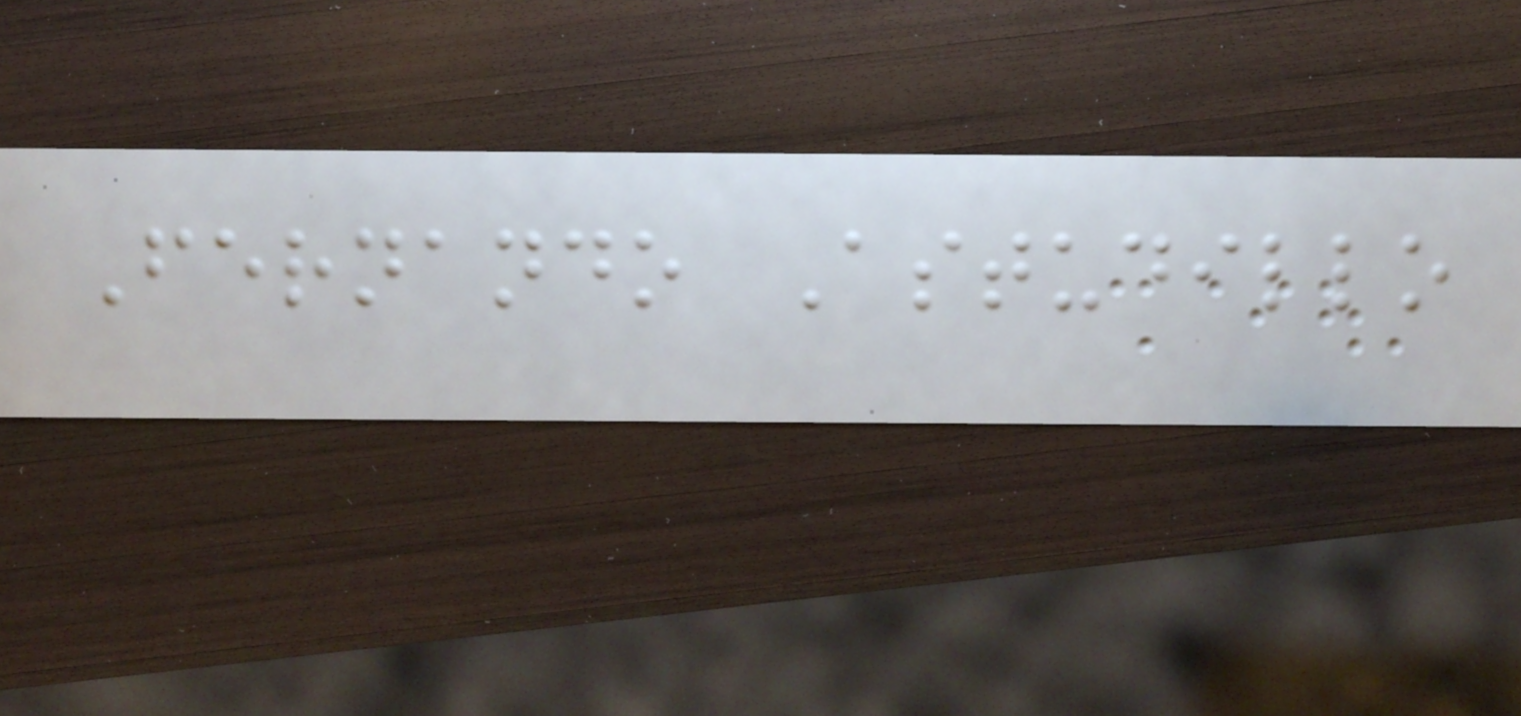Fernando Astudillo
